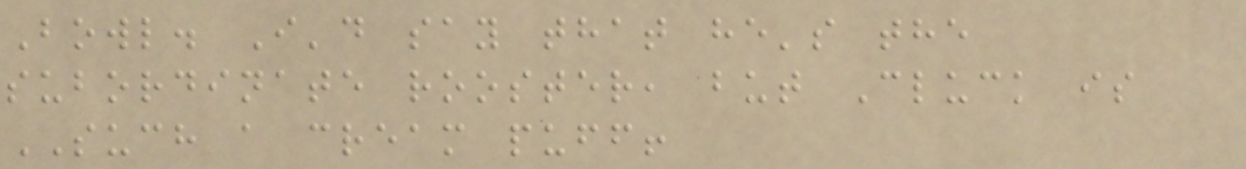Bowl. I'd say that he's the
subordinate rooster, but Cluck is
SUCH a cream puff!
